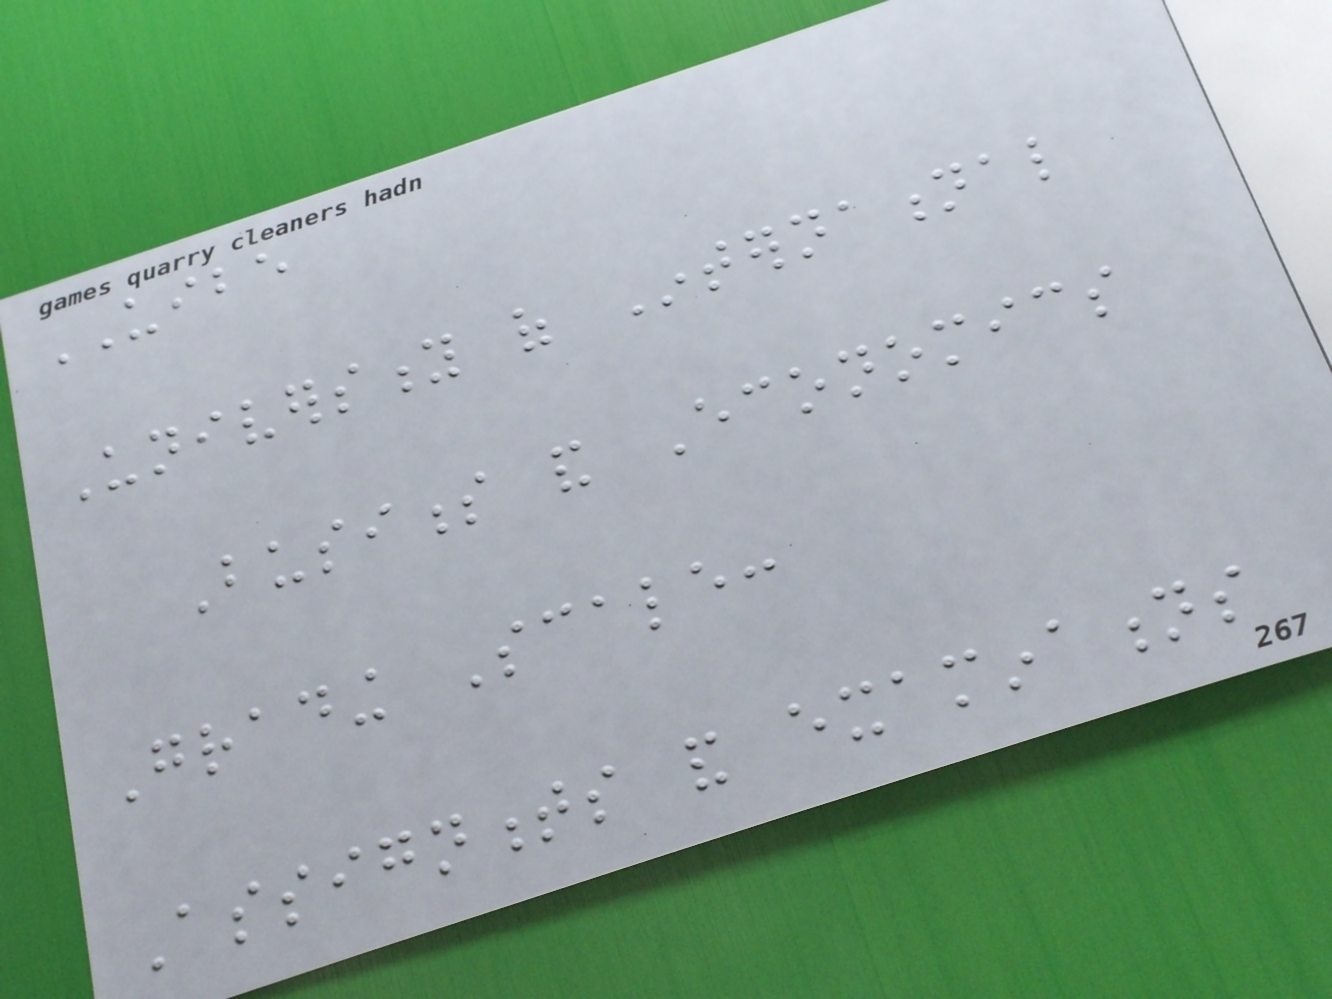UIBE
University of International
Business and Economics
Grading Scale:
Assignments and examinations
